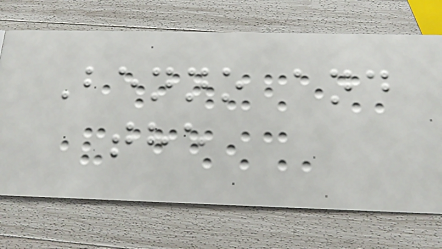Benno and
the
